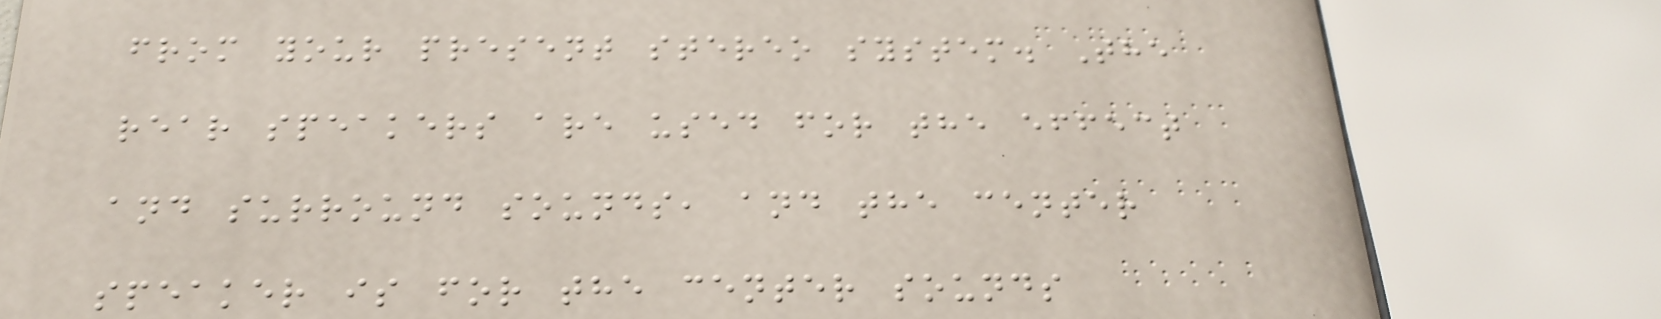from your present stereo system. The
rear speakers are used for the effect
and surround sounds, and the center
speaker is for the center sounds
